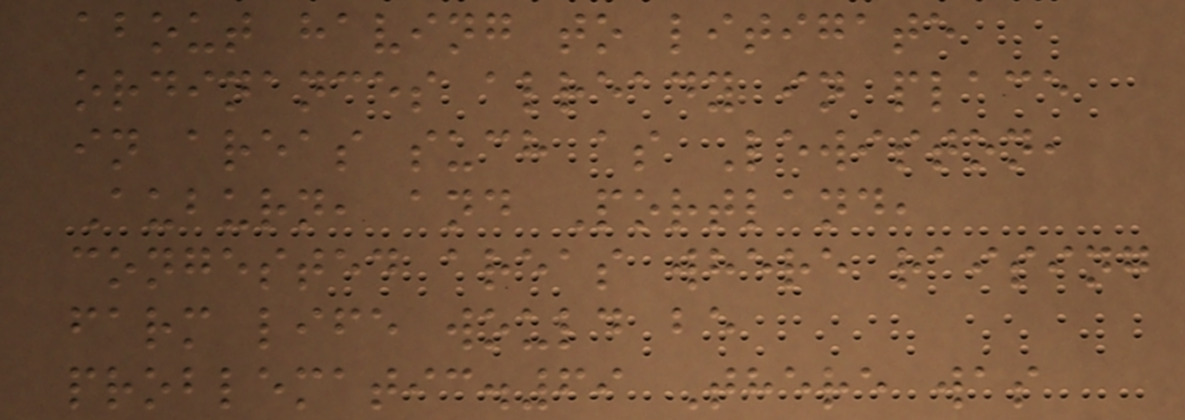about having to litigate
ordinances already in place
in areas such as Lewiston,
Auburn, and Portland,
congested areas where raising
farm life would be
problematic.69 There was
